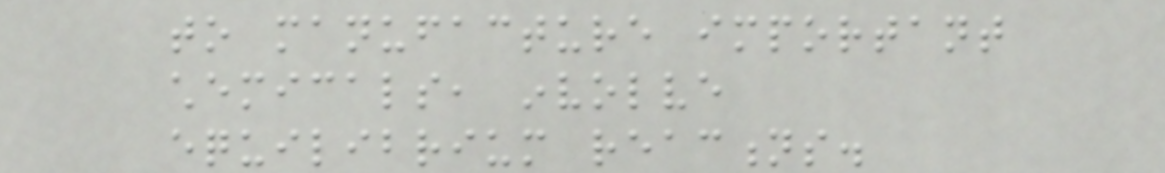to manufacture important
chemicals, involve
equilibrium reactions.
